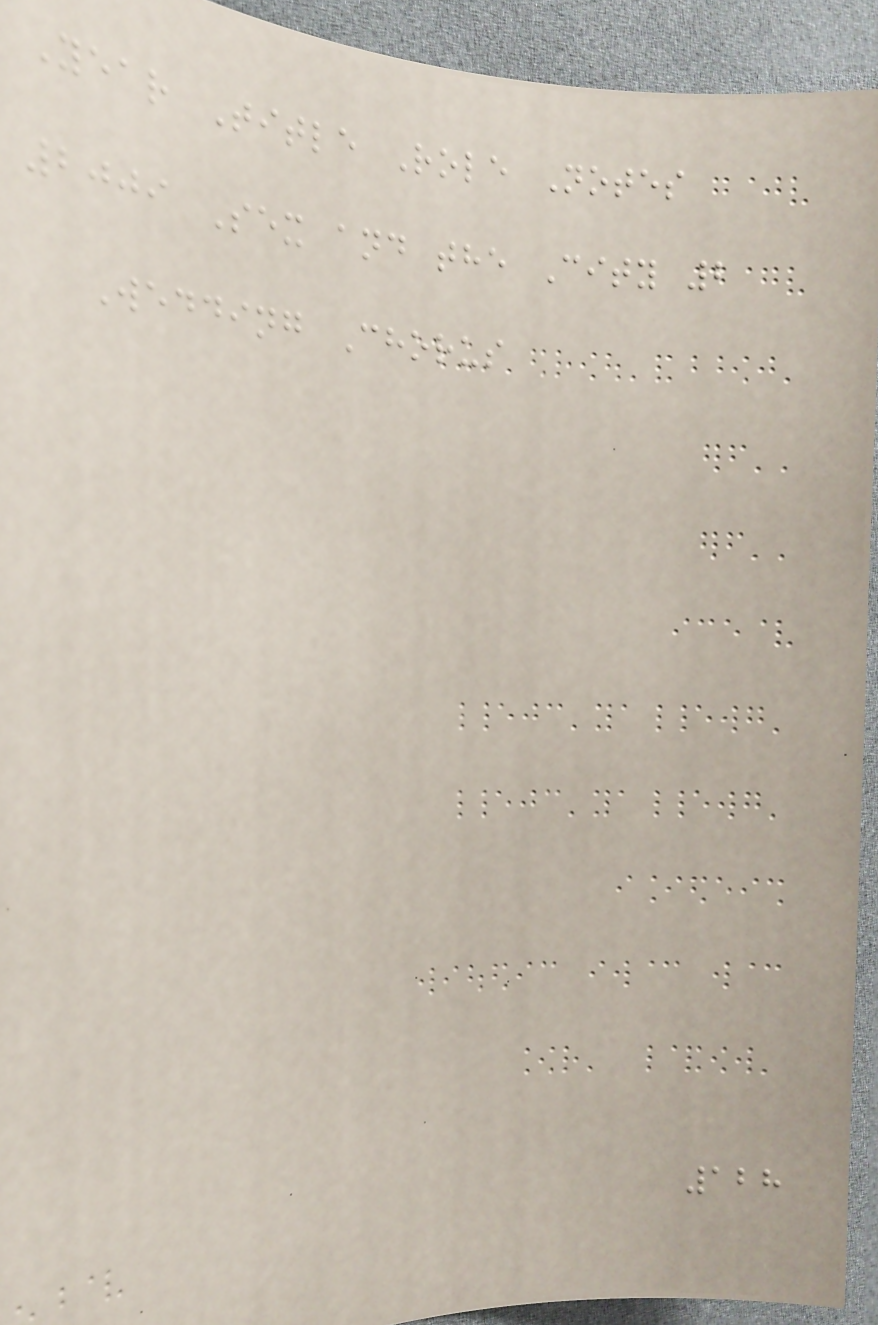Year Title Role Notes
2009 Sex and the City 2
Wedding Chorus
128
